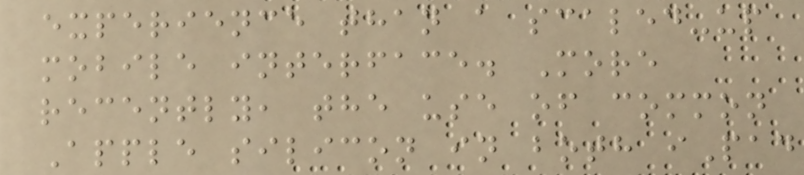experience than a scaled-up
mobile interface. More
recently, the use of common
Apple silicon in both iPad
